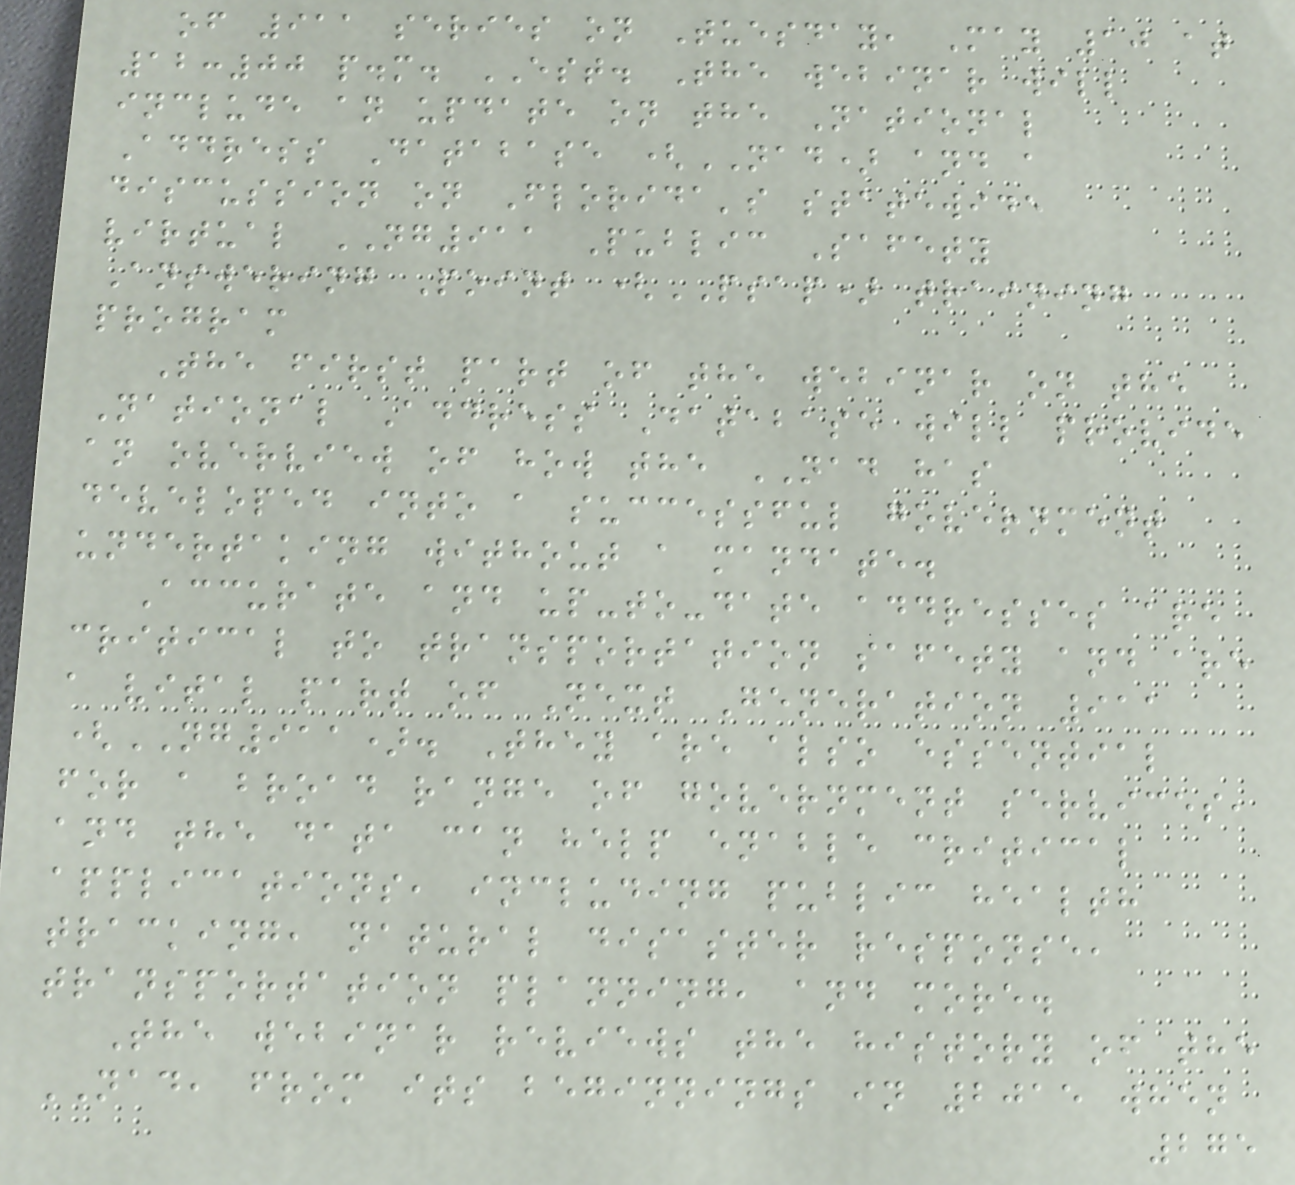of 911 series on Tuesday, May 10 at
12:00 p.m. EST. The webinar will
include an update on the National
Address Database (NAD) and a
discussion on Florida's statewide
virtual NG911 Public Safety
Answering Point (PSAP) training
program
The first part of the webinar on the
National Address Database will provide
an overview of how the NAD has
developed into a successful government
undertaking without a mandate.
Accurate and up-to-date addresses are
critical to transportation safety and are
a vital part of Next Generation 911
(NG911). They are also essential
for a broad range of government services,
and the data can help enable critical
applications, including public health
tracking, natural disaster response,
transportation planning, and more.
The webinar reviews the history of the
NAD, from its beginnings in 2015 when
275
